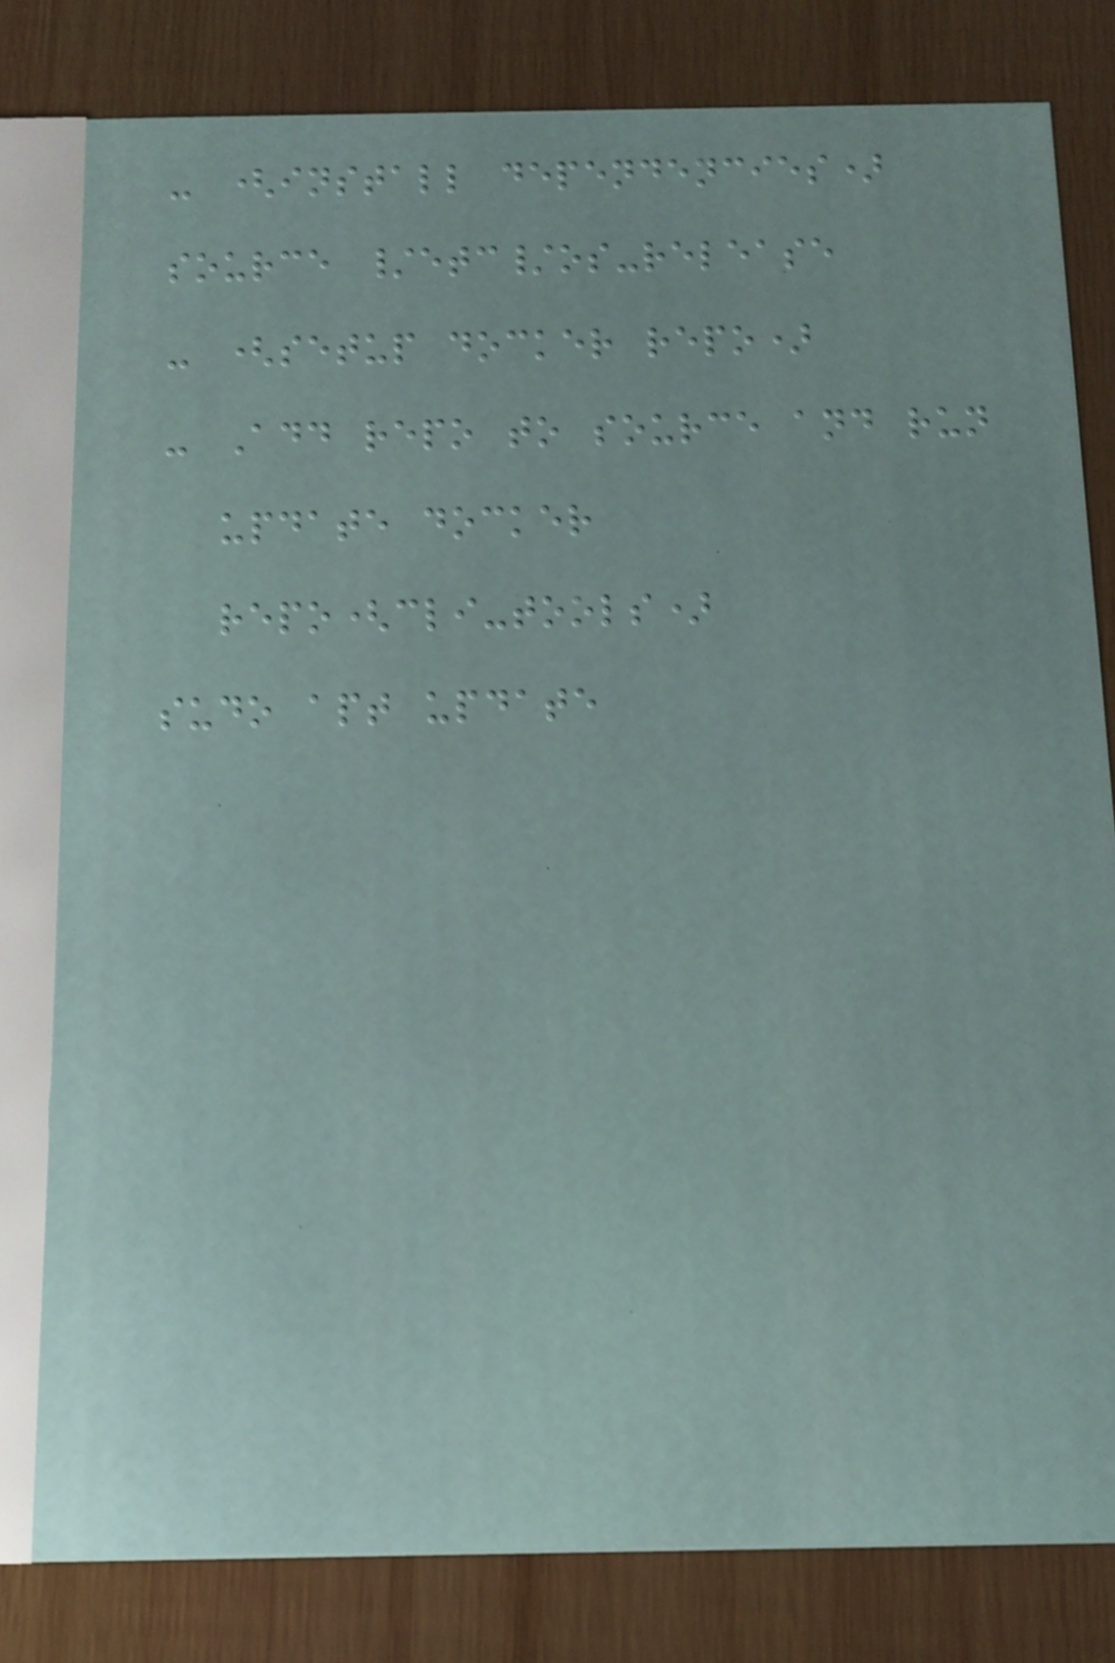- (install dependencies)
source /etc/os-release
- (setup docker repo)
- Add repo to source and run
update docker
repo(cli-tools)
sudo apt update
